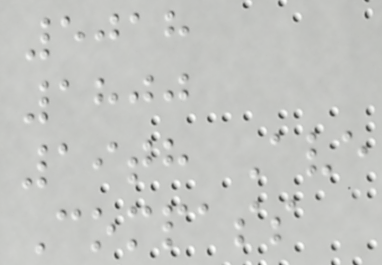5018
1800
19th Ave
Compass
